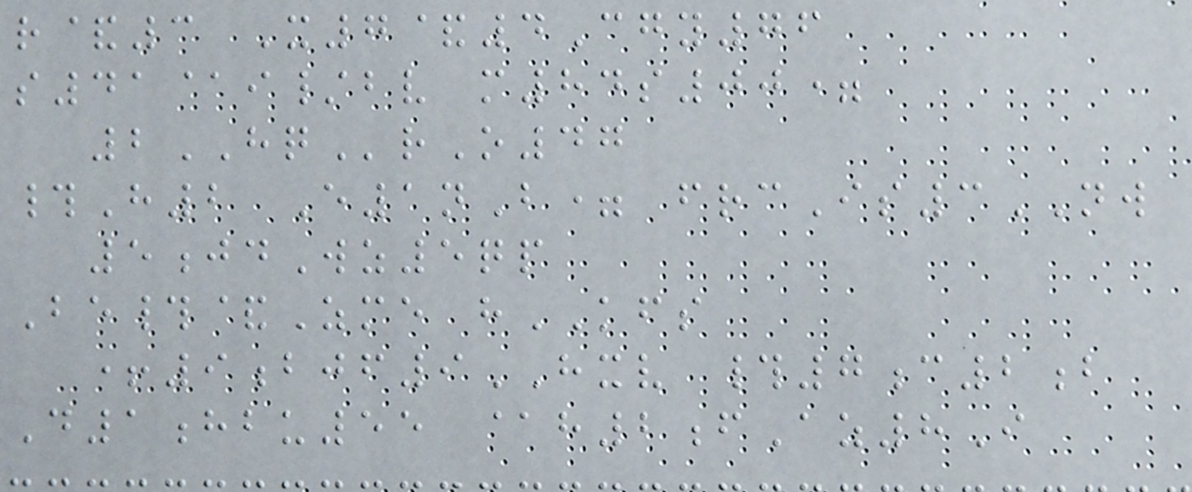r&3 X7&4Cgy76
s41@i/bv m84s00=
2HQrO47
#H2 E1nB= frcIs3NW
5jdWz5qp
Be#&Zme hKFS
+9bjf9HXV #7c2b
D1hbu55 @h2fAz8I
